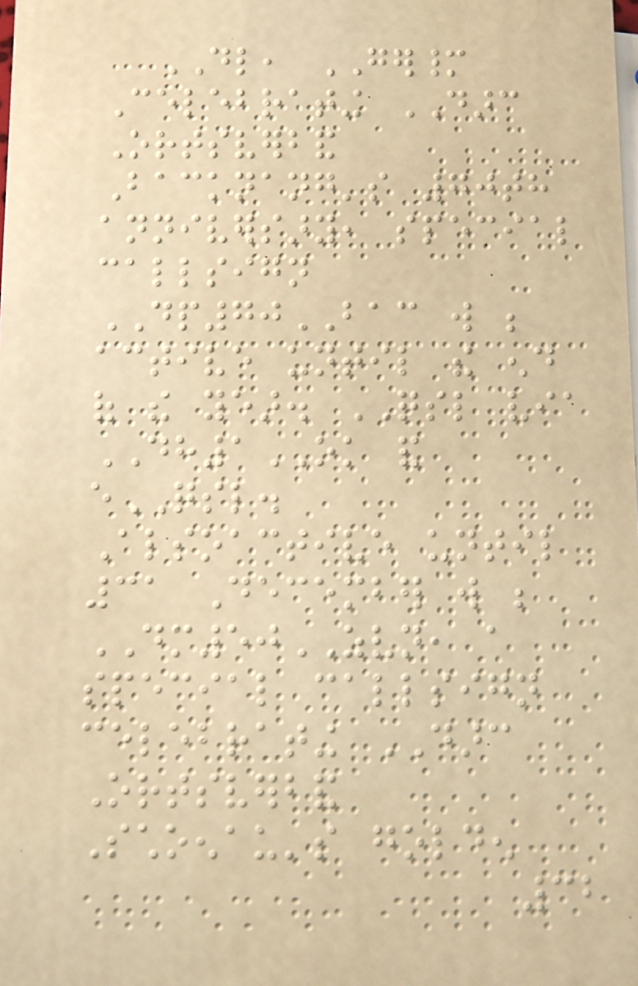DL, GERMANY
Celebrating DARC
Ortsverband
Backnang's 70th
anniversary, special
callsign
DP70BAC will be
active until the end
of the year. QSL via
DH1OK and
eQSL.
Alsoactive until
31 December will be
DM50ZVN, a
special callsign
celebrating DARC
Ortsverband
Schoenau's golden
32
